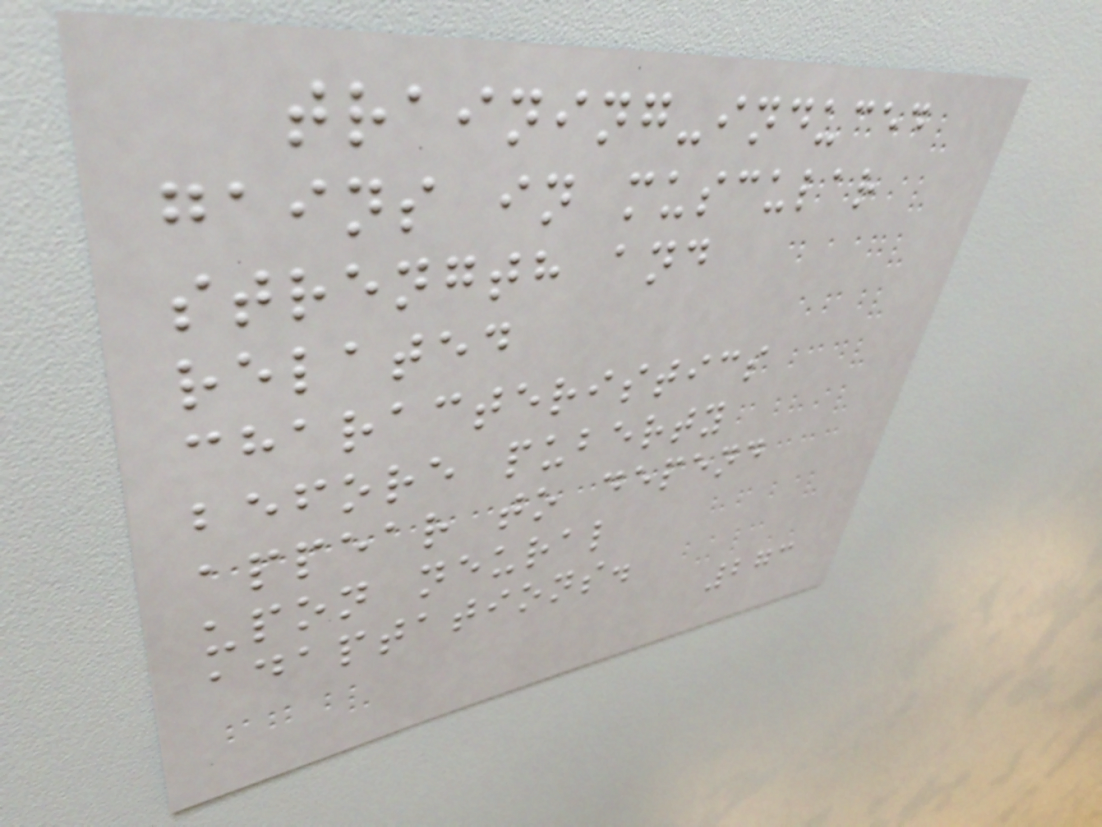training-induced
gains in muscular
strength and
related
characteristics
before puberty
appear to depend
upon neural
adaptations.
273
